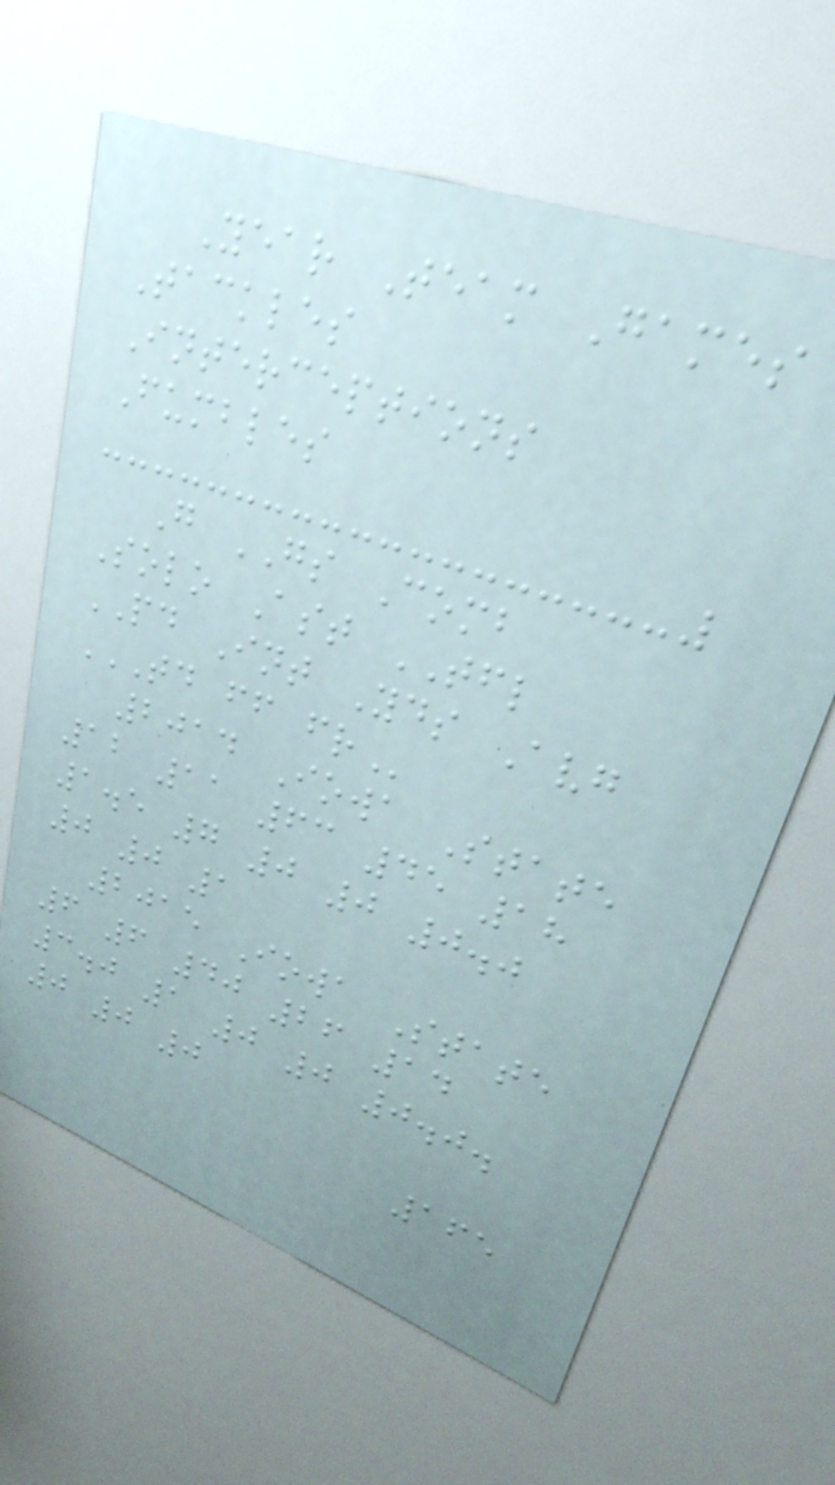Year Team Games
Tackles
Interceptions
Fumbles
G GS Comb
Solo Ast TFL
PD Int Yds Avg
TD FF FR
2014 Iowa State
12 11 63 45 18
1.5 7 0 0 0.0
0 0 1
2015 Iowa State
6 6 40 26 14
3.0 1 0 0 0.0.
0 0 0
165
